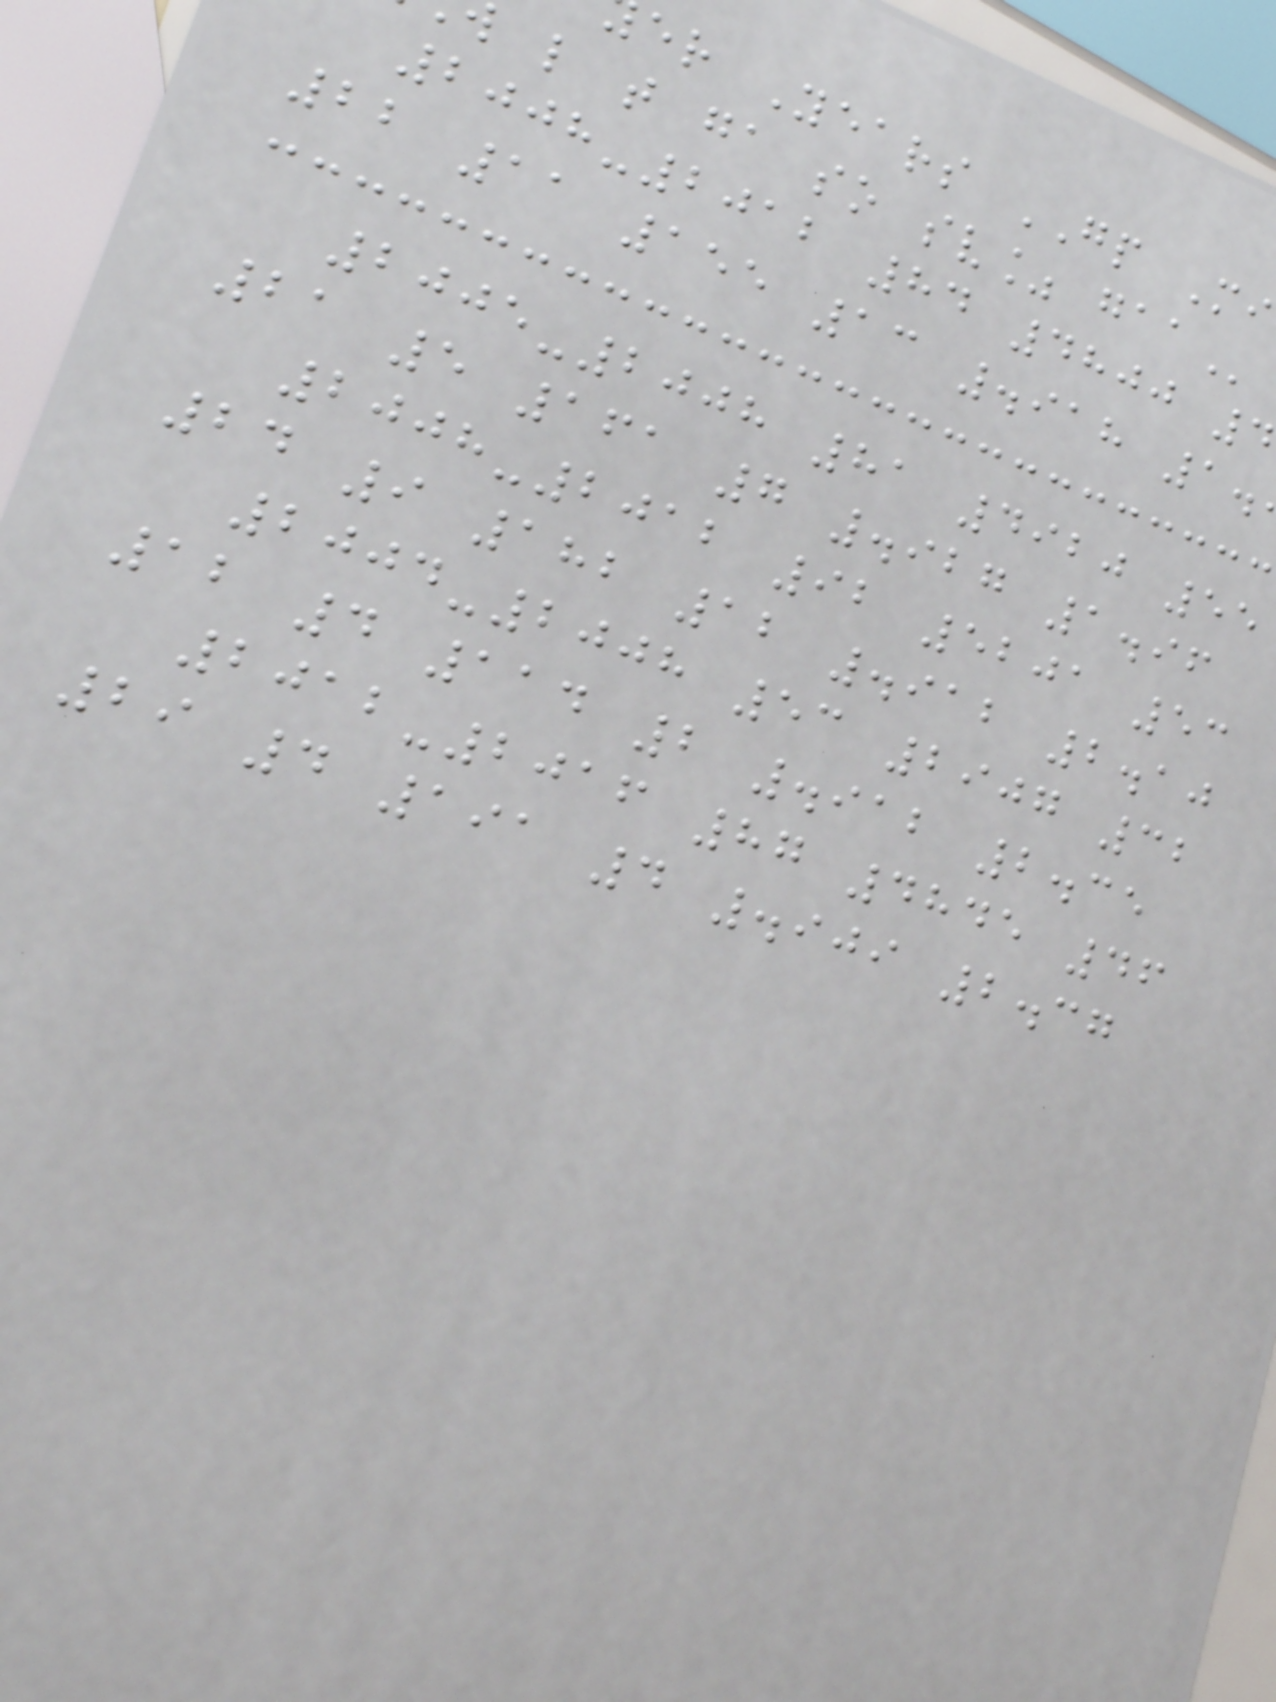er Years GP Mi
l t ga so sv%
2008-2012 84 4800 4
22 11 155 13 .918 1.
2005-2008 81 4920 55
21 5 161 7 .927 1.96
2008-2012 92 5201 53
24 9 182 12 .912 2.10
2004-2008 53 2907 32
12 4 114 2 .912 2.35
2012-2016 87 4845 46
29 4 191 4 .909 2.37
